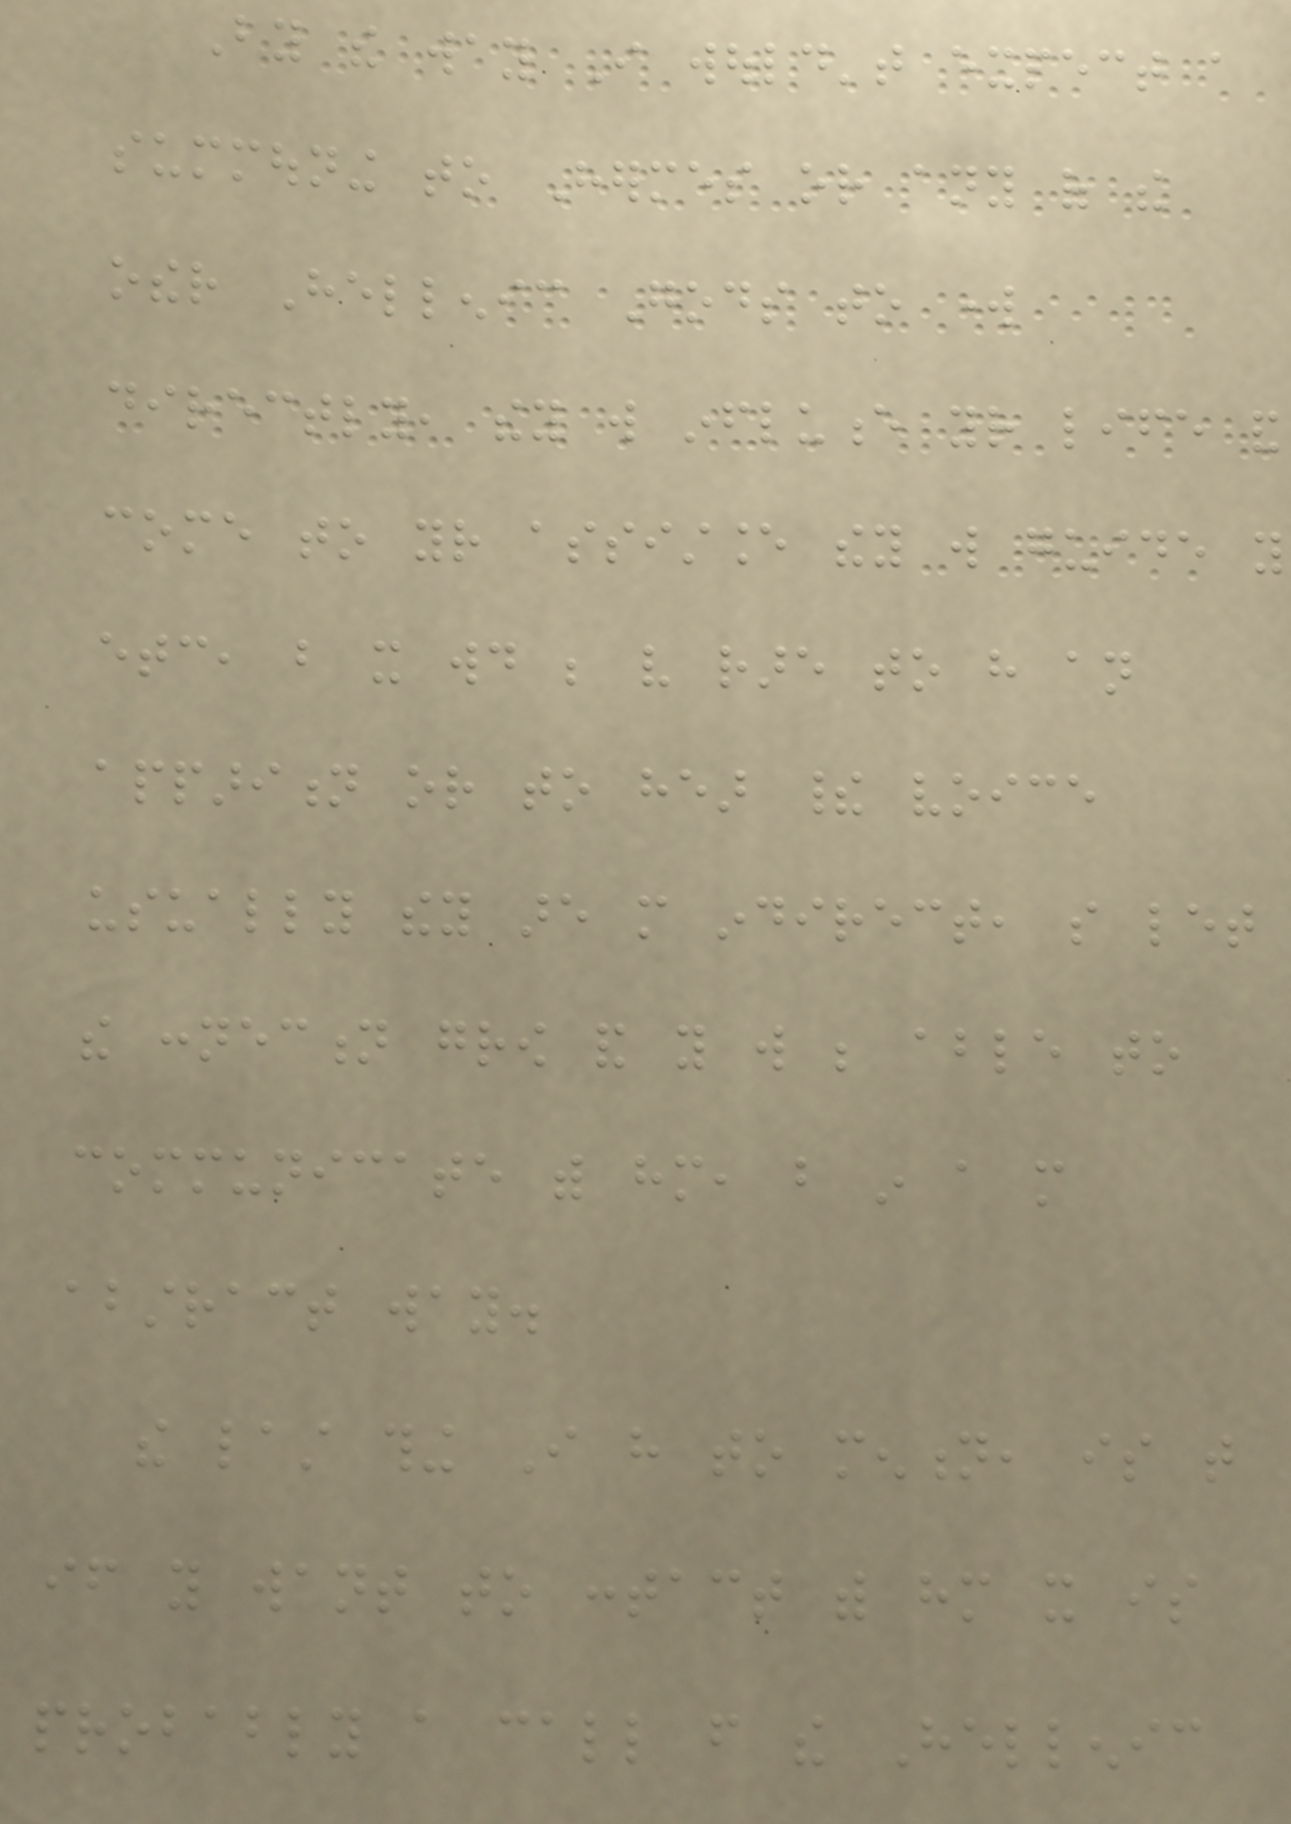By the way I would't expect a
summouning to Hermes or any of the
other Hellenic Gods to work
directly, they will influence your life and
come to your assistance they will guide you
etc, but it would be very rare to have an
apparition or to hear their voice
usually they are more indirect, so let
the connection grow and you will be able to
communicate with him, but in a more
abstract way.
the last thing I have to mention, is that
if you want to contact with him it is
probably a call from the Hellenic
